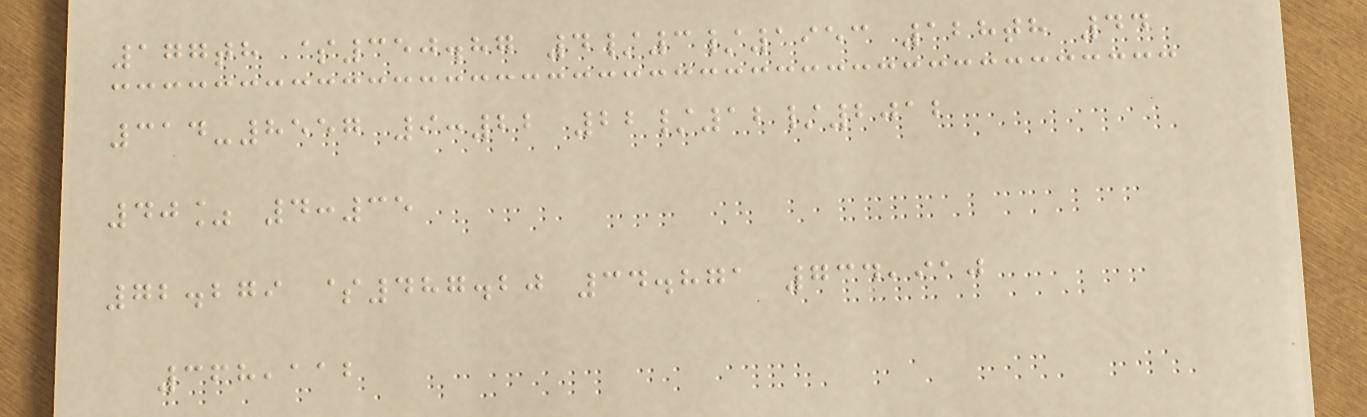177th $350.87 4/3/1953 128th 44
314-8557 9:22 22/12/2012
40% 4:35
72.279 $487.20 34.871 734,910
368,112
